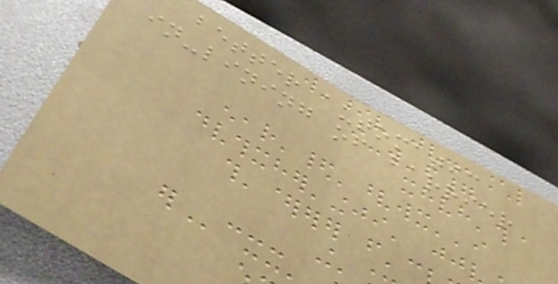better automatic
in-lining of barrier
